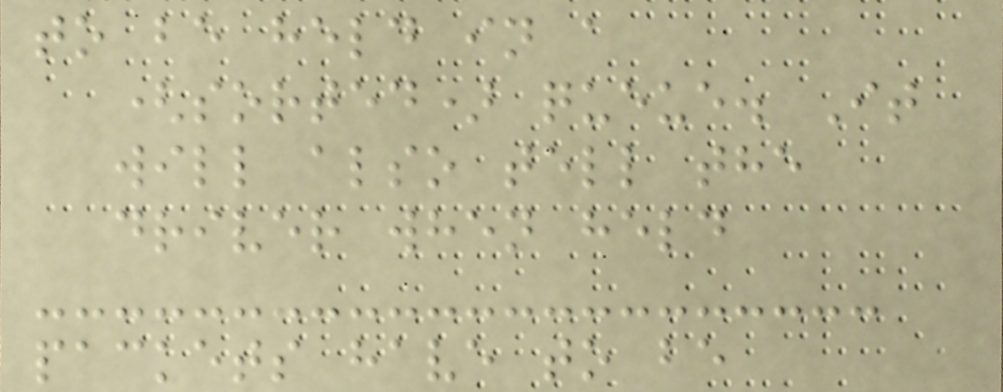to be held in a
(sorted) queue. It
will also tell the
driver when held
packets have to be
